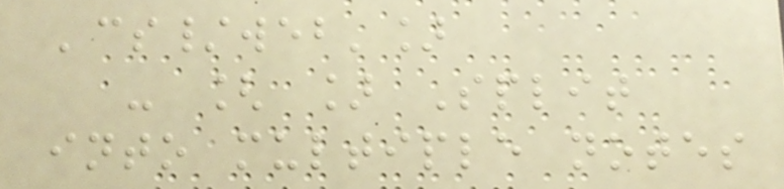'cs/web']
- [ ] Split
into multiple notes
